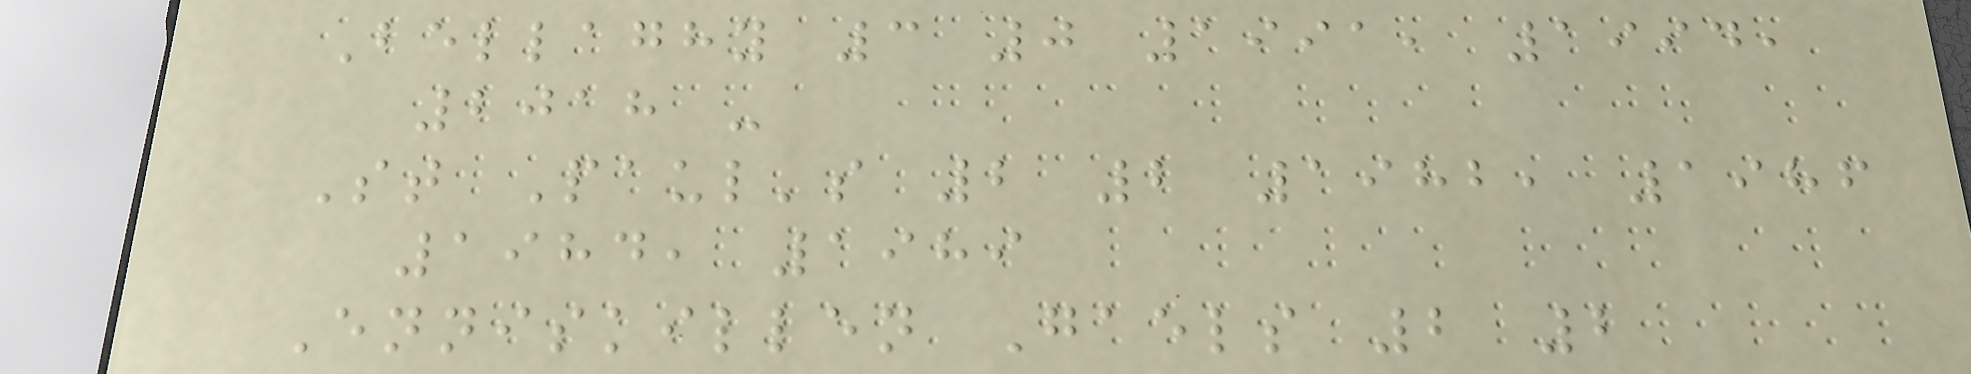Bellaghy 3 0 1991, 1994,
2018 -
St Paul's 2 2 1982, 1986
1984, 1989
Enniskillen Gaels 2 2
